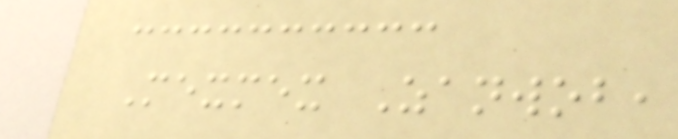Mexmex Zanwob,
